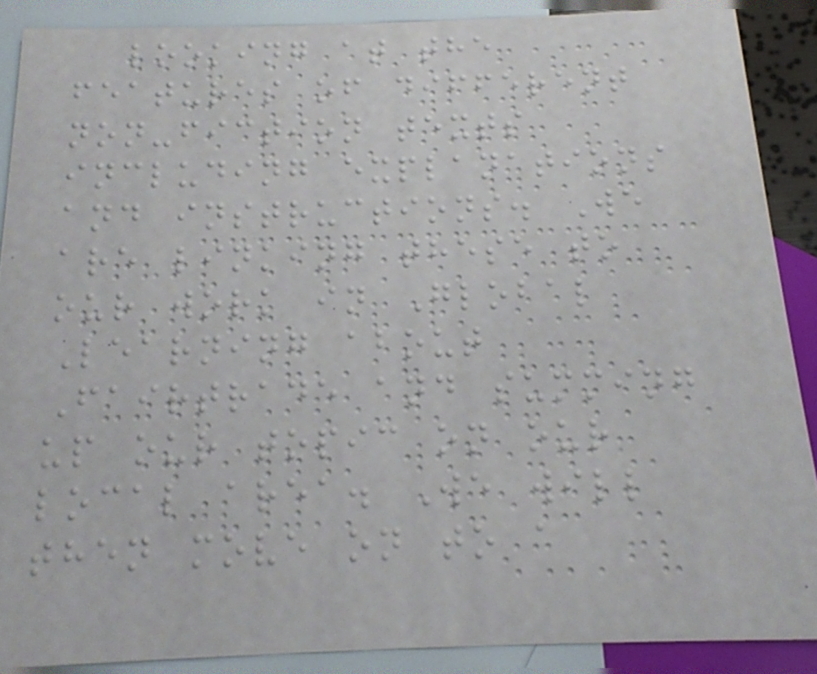looking at the
features of different
non-fiction texts
including explanations
and instructions. We
are linking these to
our work in Global
Learning about
Fairtrade and summing
up our topic on our
local area. We will
then move on to a
